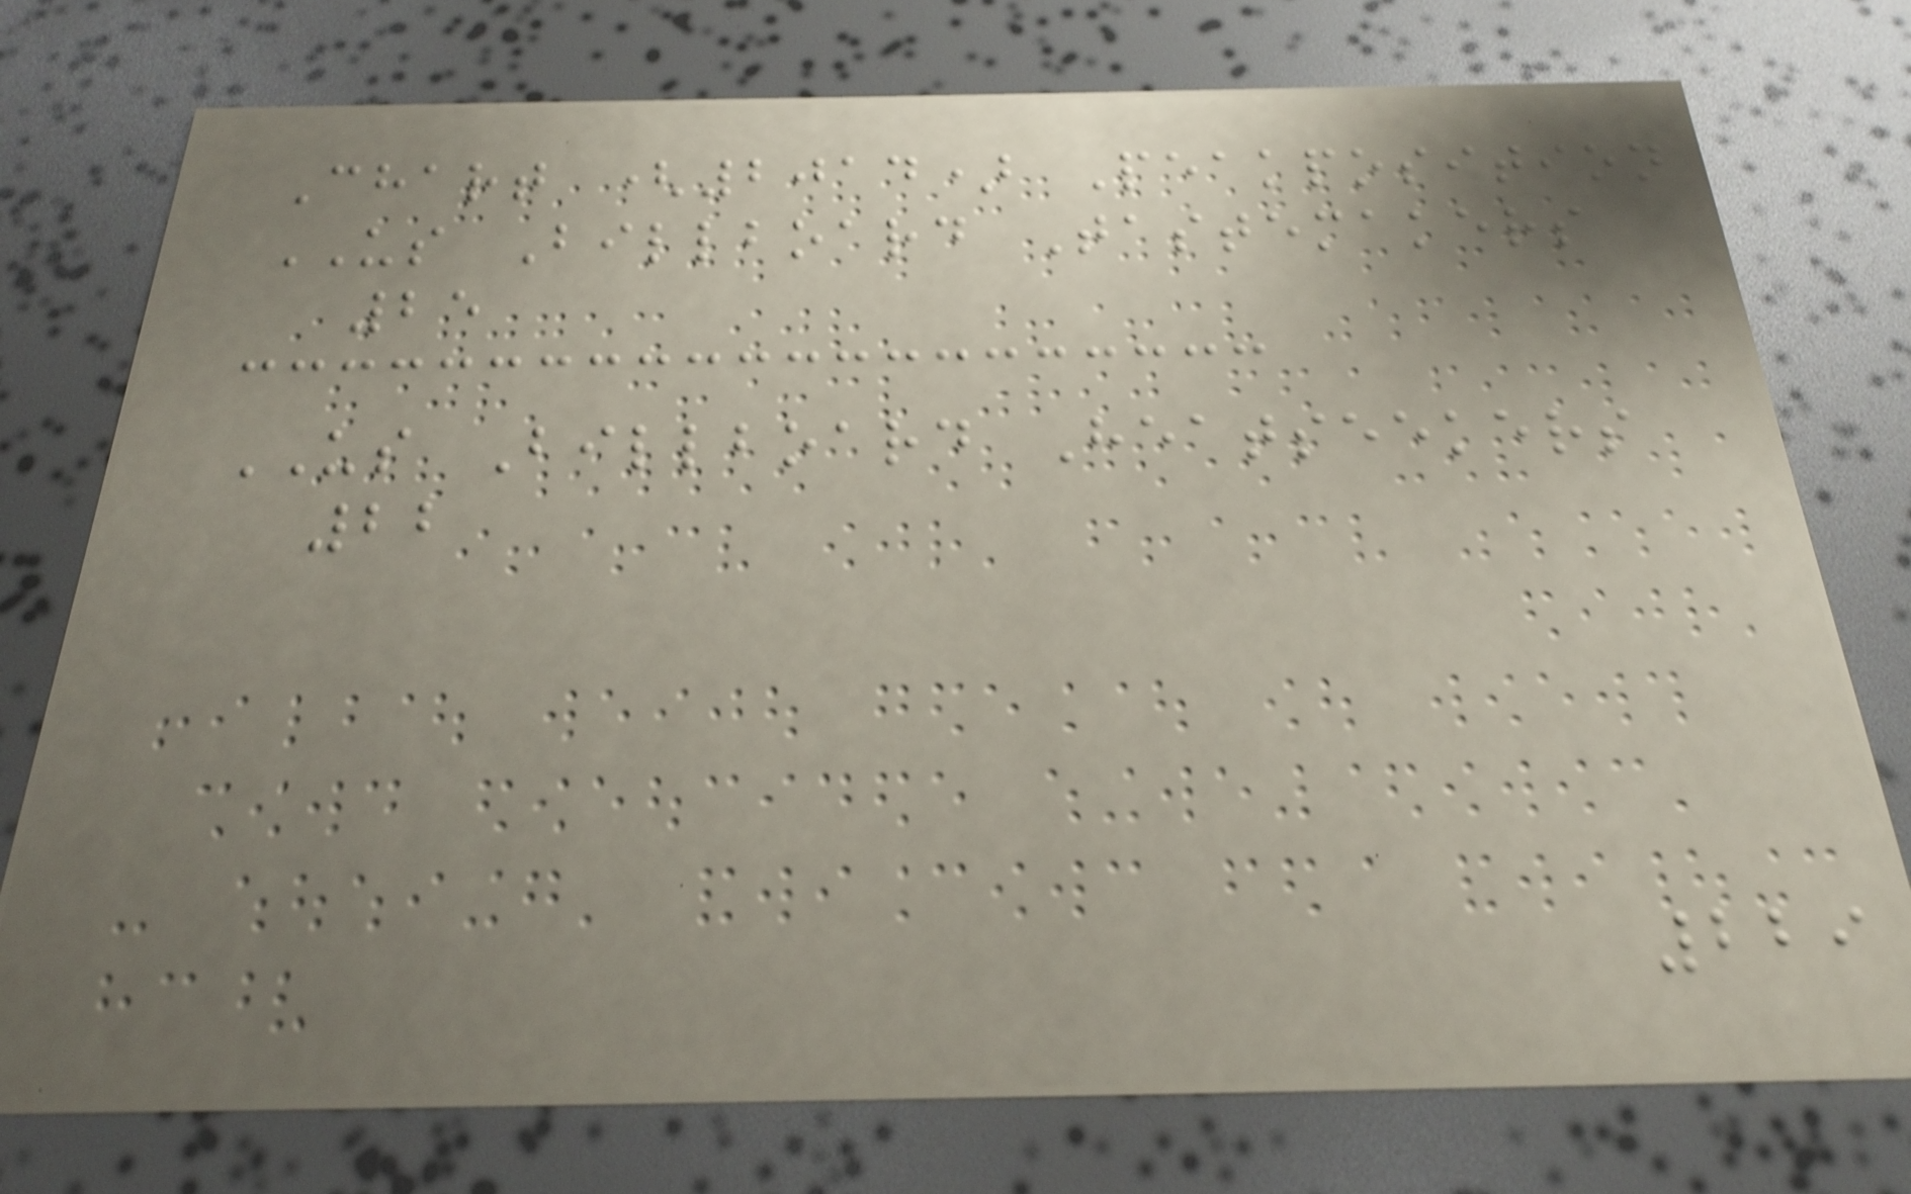Chart (2014) Peakposition
US Billboard Tastemakers
25
US Billboard Heatseekers
22
229
